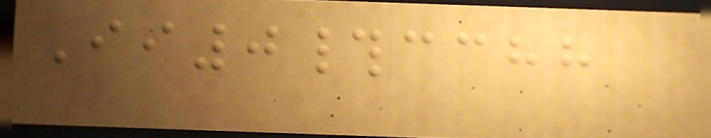Ii0#cchh
